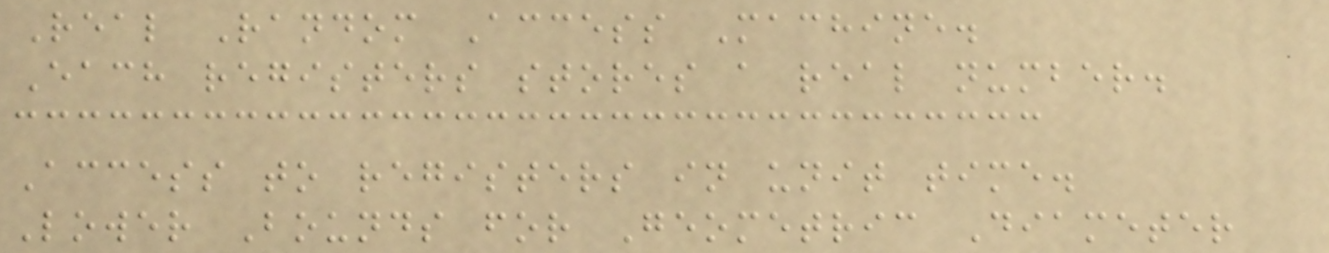Real Random Access Machine.
Each registers stores a real number.
Access to registers in unit time.
Lower Bounds for Geometric Diameter
